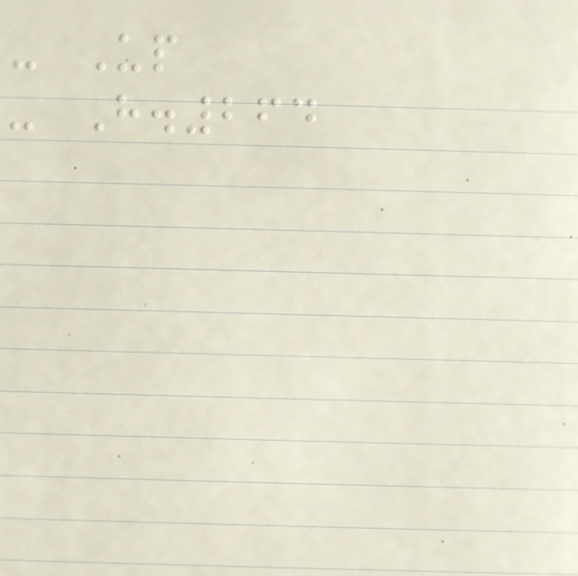- Up
- H.264
